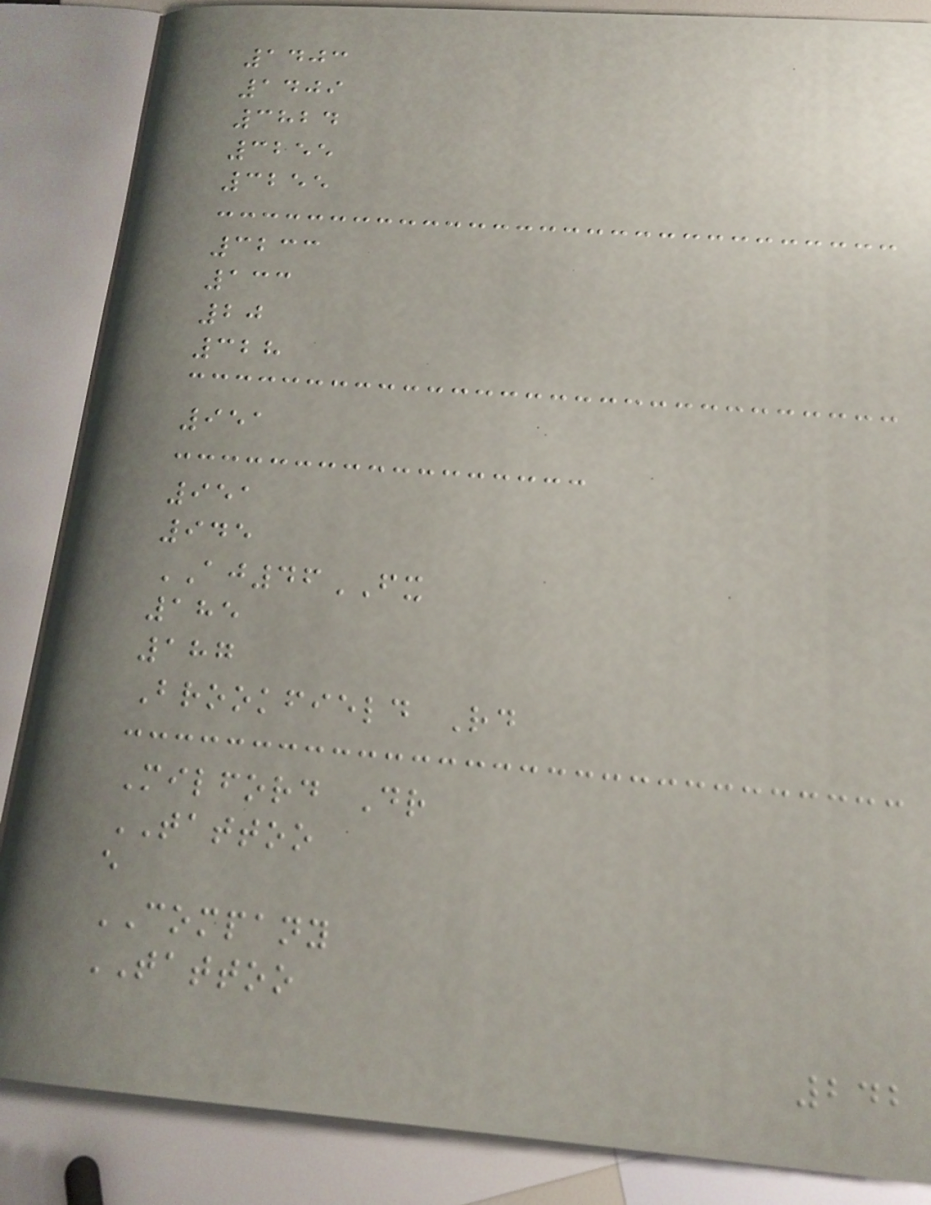1403
1409
3824
3255
3255
3233
133
20
328
951
951
945
AJ46FX
185
187
Brookfield Rd
Milford Dr
TATTOO
e
COMPANY
TATTOO
242
